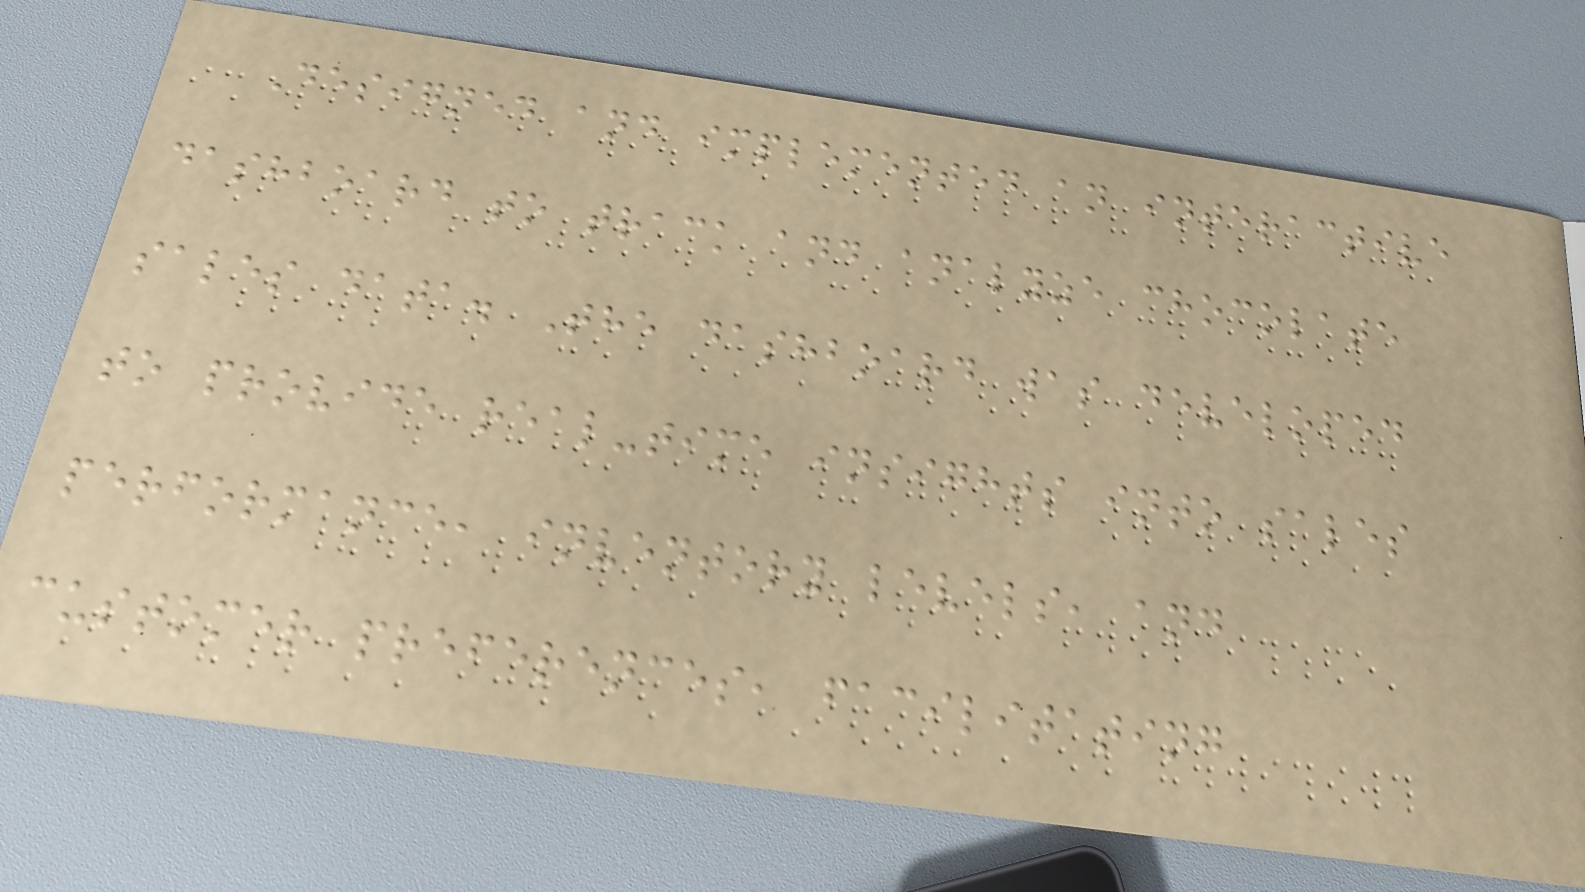Designed and implemented an interactive
dashboard to track and analyze chocolate
sales data. The dashboard was developed
to provide real-time insights into sales
performance, inventory levels, and
customer preferences, facilitating
